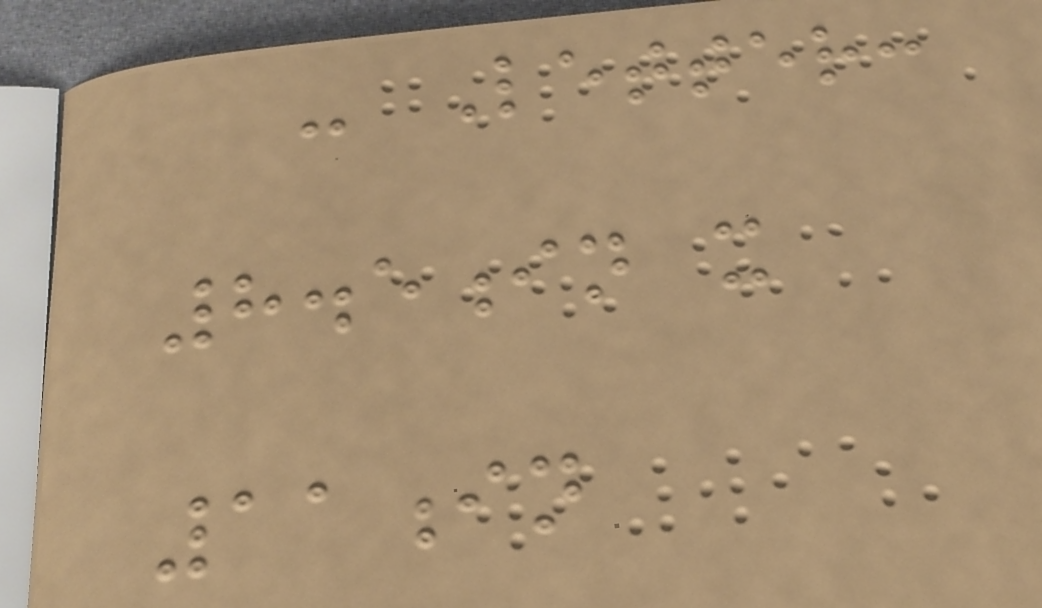- Letter:
8.5in x
11in
